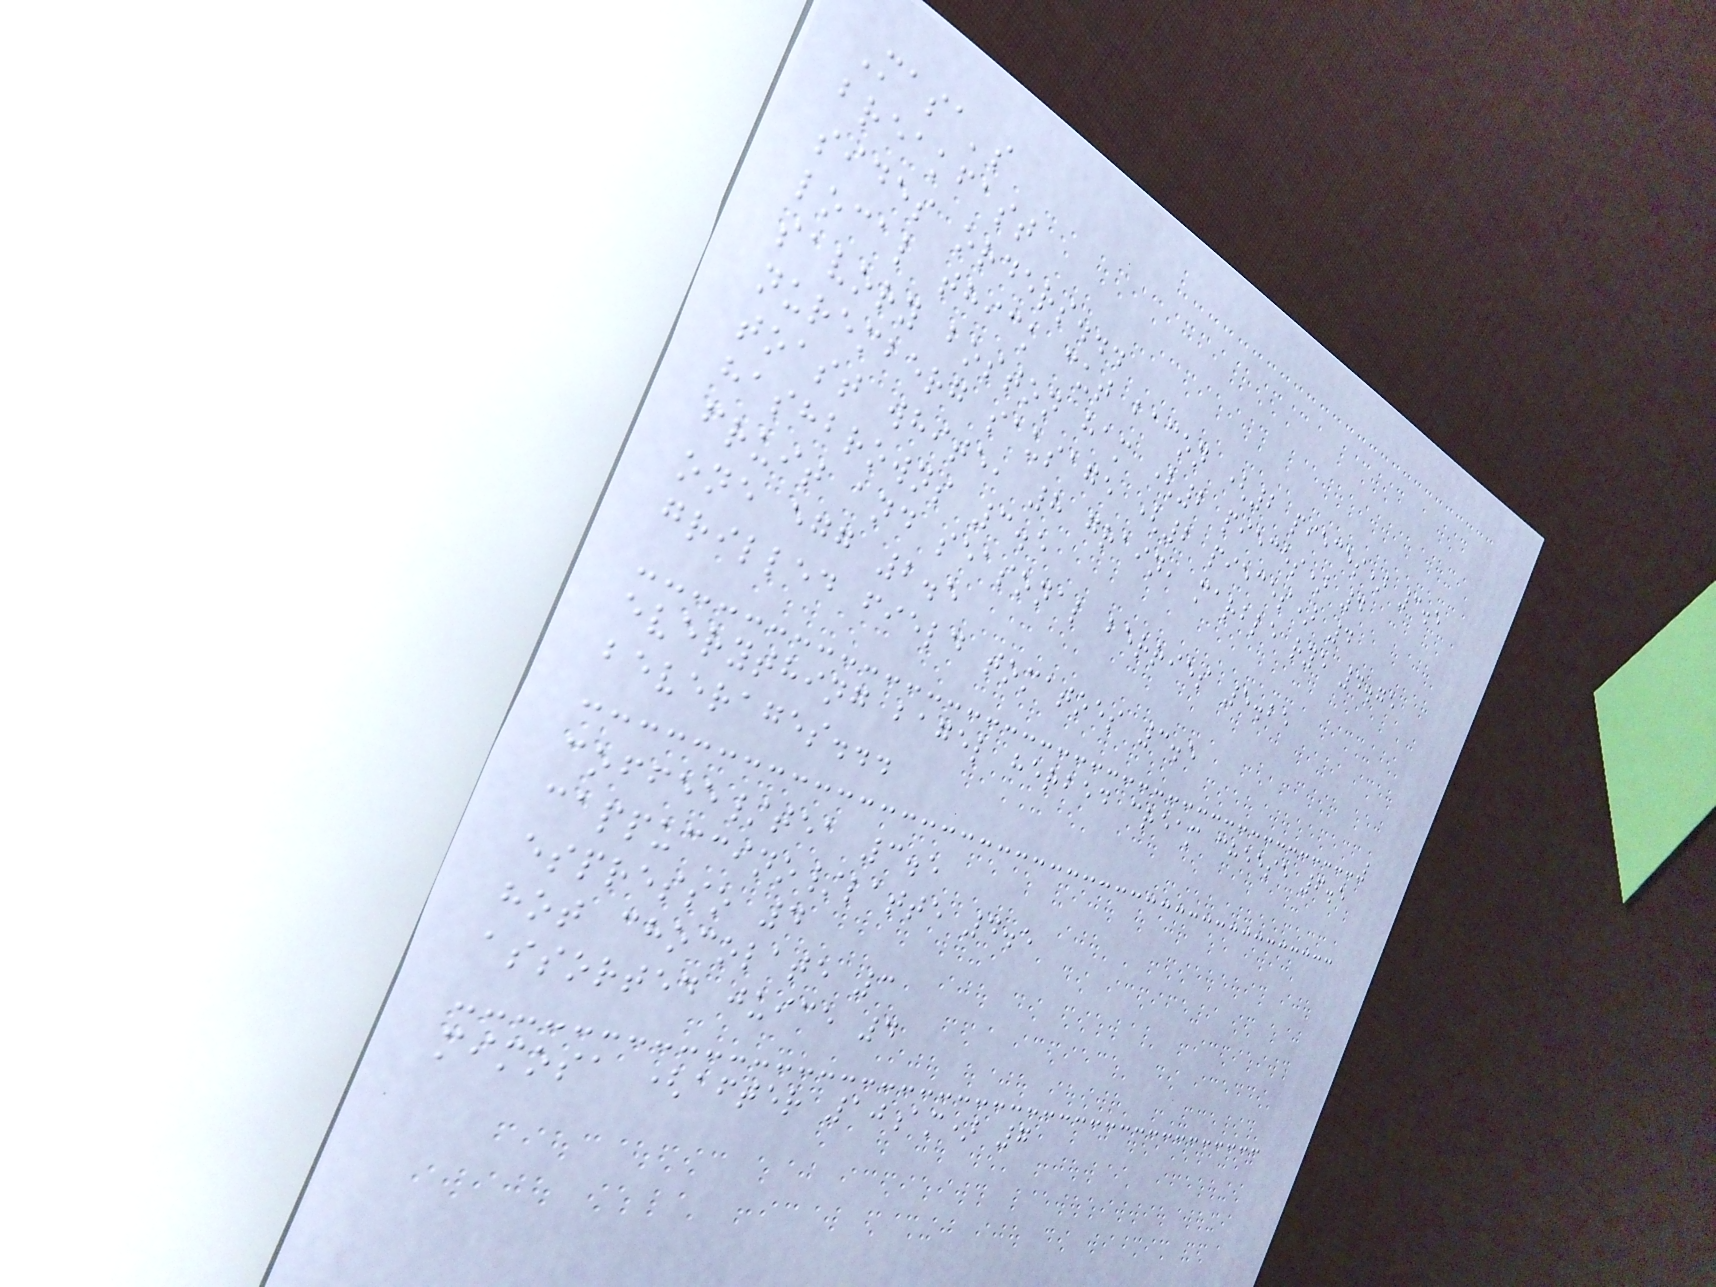Masa's
breakfast
sides orders...
local thick cut bacon (2 pieces) 3.5
savory boston ham (2 pieces) 4
nuremberg sausage (2 pieces) 4
toast white, 8 grain, marble rye 4.75
hashbrowns 3.5
fruit and seasonal berries 5.25
one egg 2.5
grilled field tomatoes 3.5
everything bagel herbed cream cheese 6.5
beverages...
coffee/tea 3.5
cappuccino/latte 4.5
espresso 4
hot chocolate 3
assorted juice 4
mimosa (after 10am) 7
